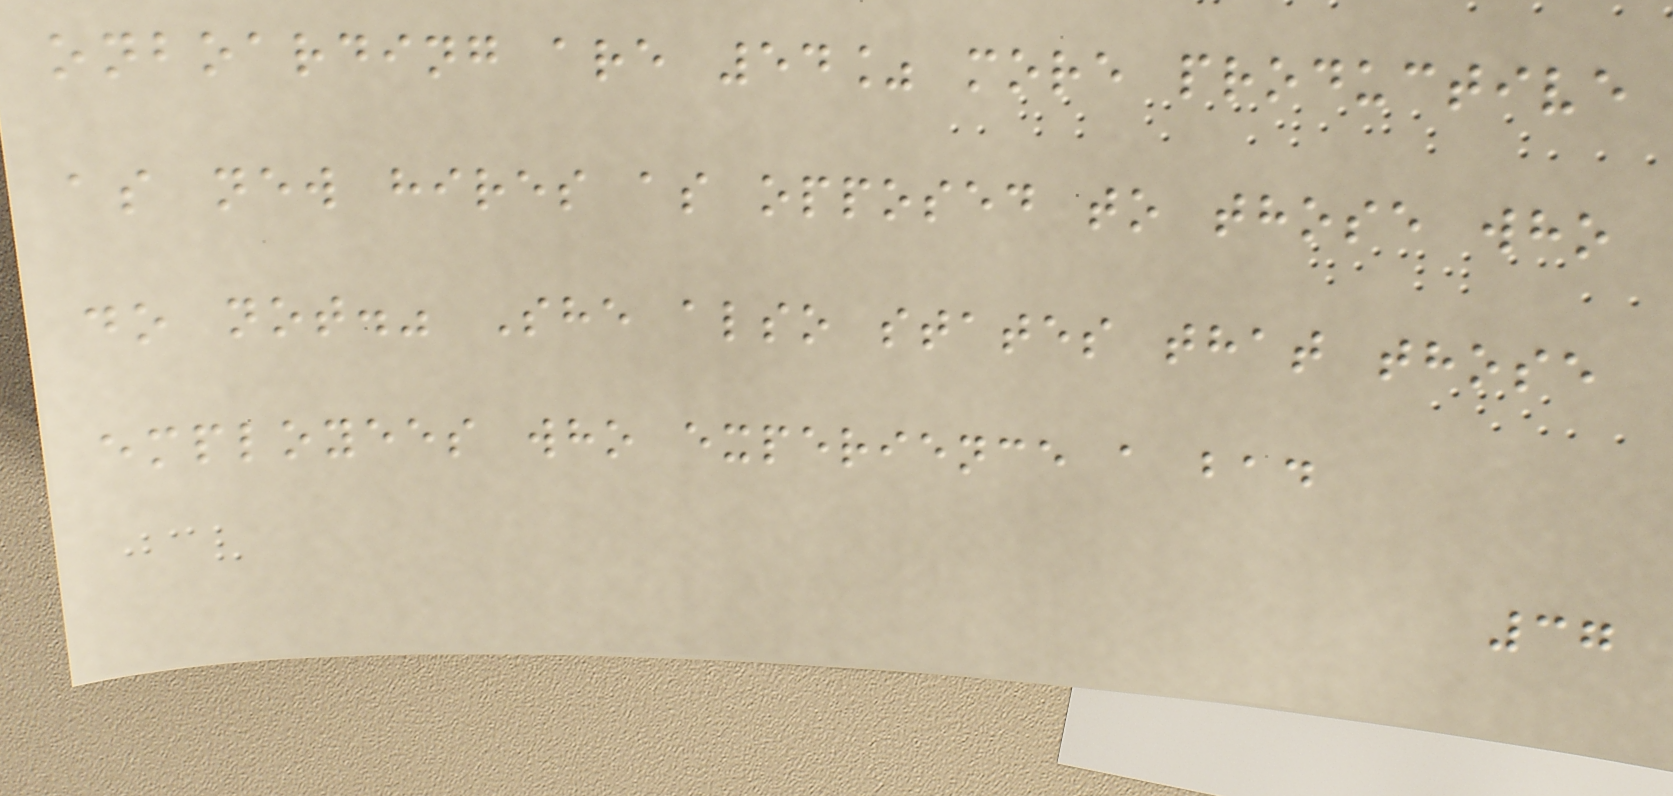onboarding are 54% more productive
as new hires as opposed to those who
do not." She also states that those
employees who experience a bad
37
